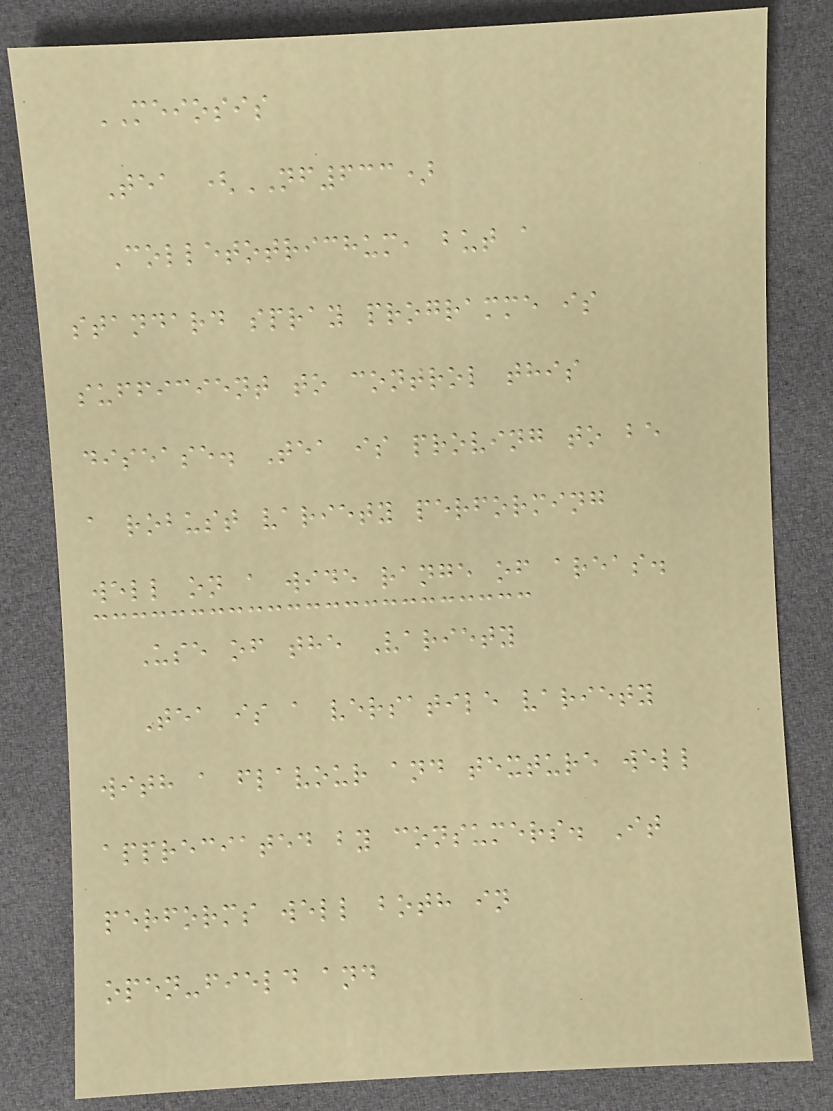MEIOSIS
Tea (NF633)
Colletotrichum, but a
standard spray programme is
sufficient to control this
disease. Tea is proving to be
a robust variety performing
well on a wide range of areas.
Use of the Variety
Tea is a versatile variety
with a flavour and texture well
appreciated by consumers. It
performs well both in
open-field and
